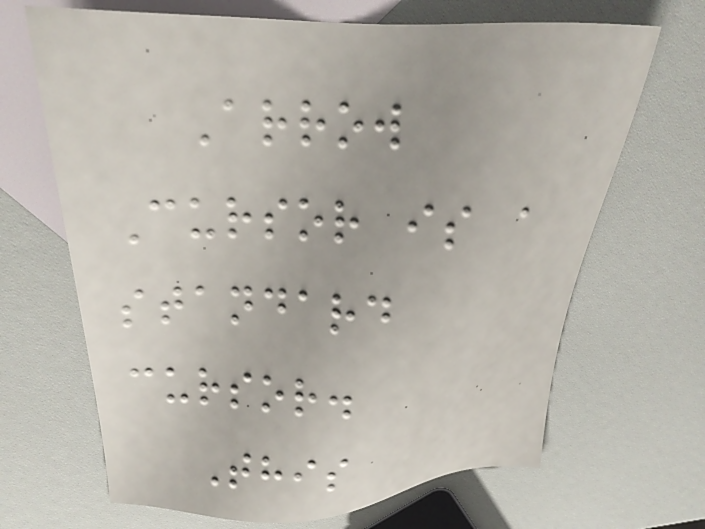Arrow
Cursor is a
standard
cursor.
This
